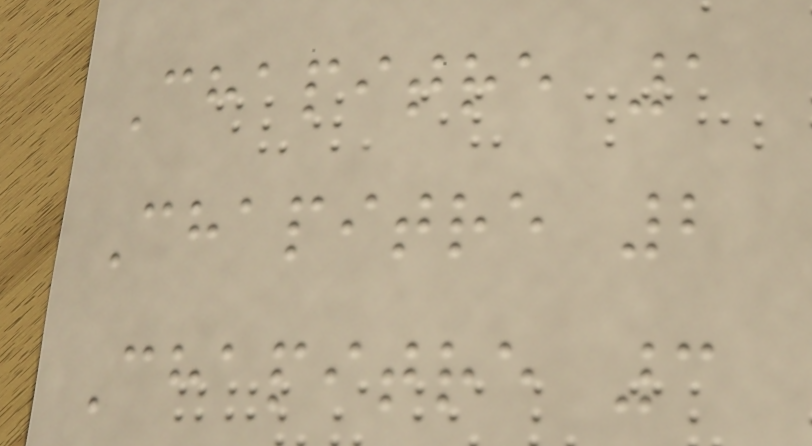Chapitre 1
Chapitre 2
Chapitre 3
